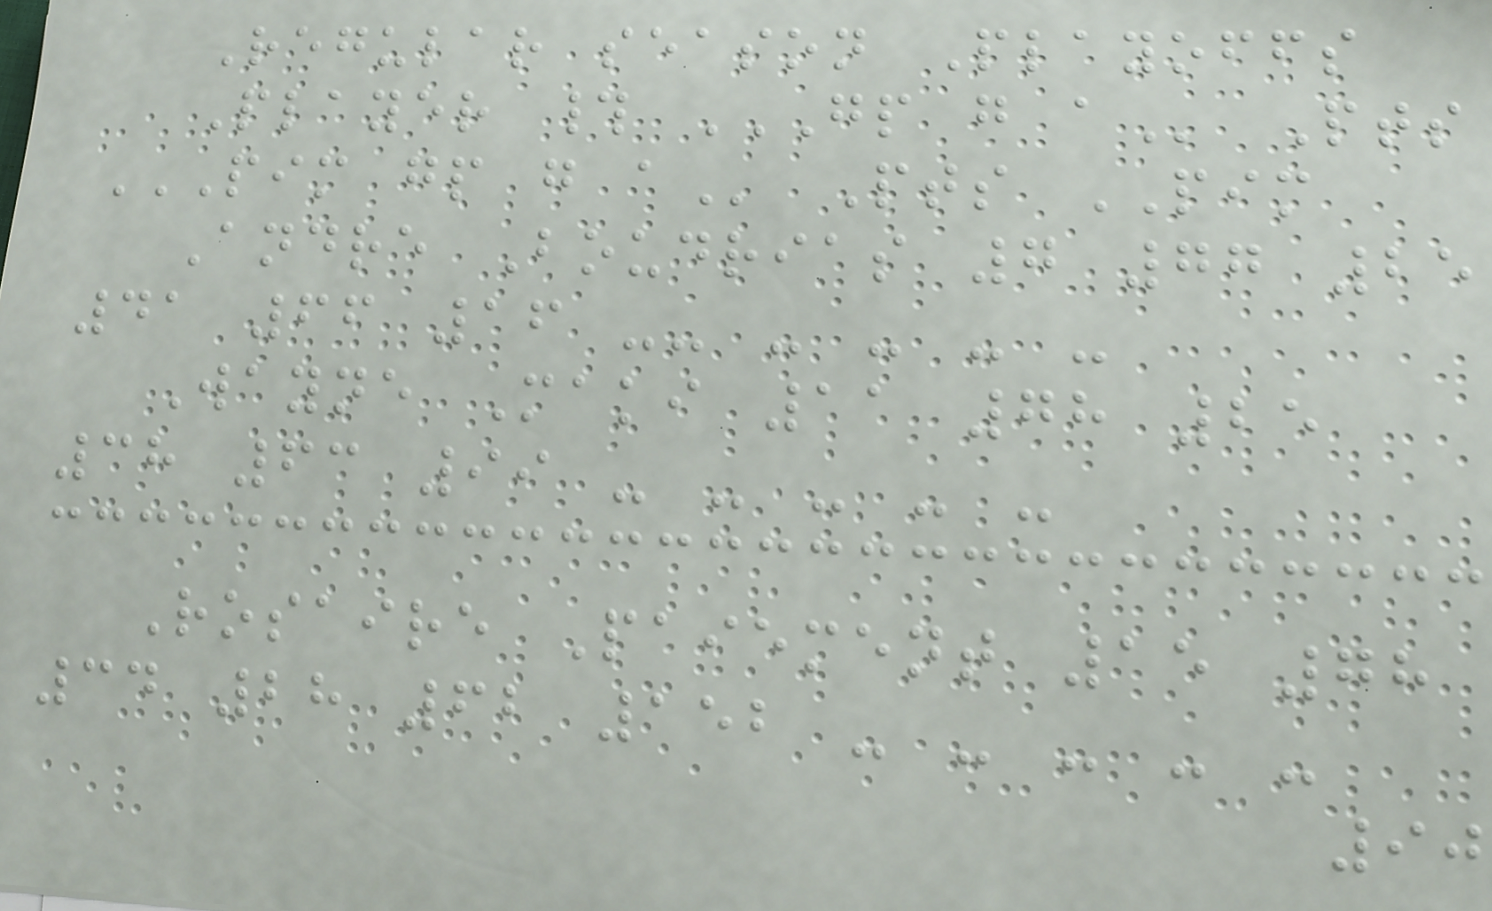Regular season Playoffs
Player # GP G A Pts
PIM GP G A Pts PIM
Andre Boudrias 7 77 25
41 66 16 -- - - - -
Wayne Maki 11 78 25
38 63 99 - - - - -
Rosaire Paiement 15 78
34 28 62 152 - - - - -
90
